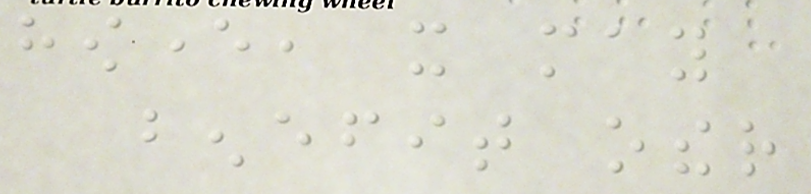however, it may
benefit other
